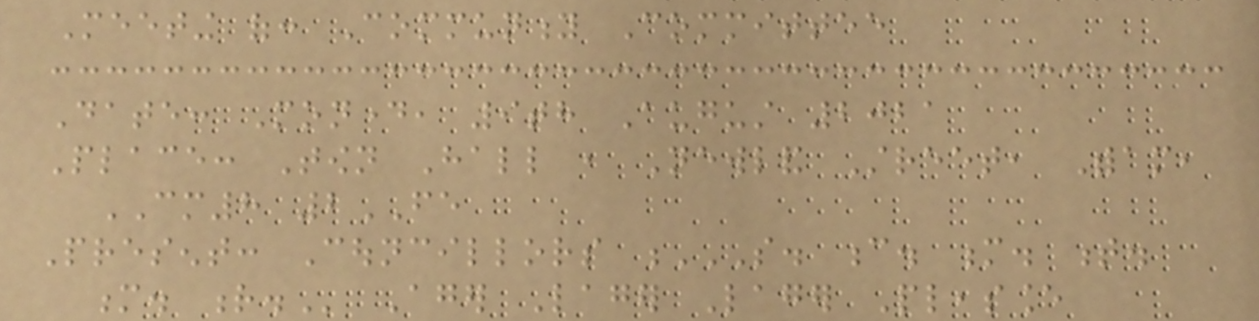Meeting of: Community Committee
Date: Monday, 9th August 2021
Place: Town Hall , Newland Street, Witham,
CM8 2FE
Present: Councillors S. C. M. T.
M. R. Ager Lager Lager Pleasance
